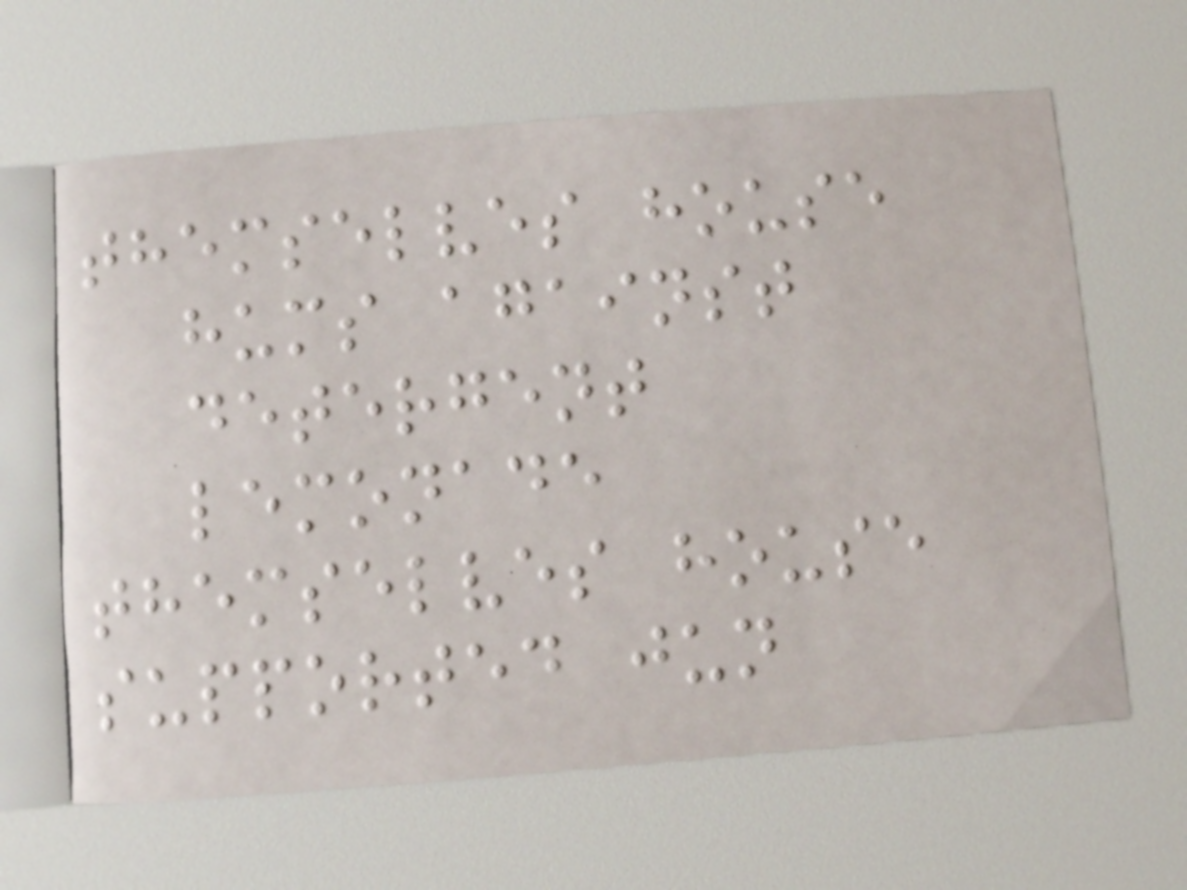themselves house
hums against
detergent
lemonade
themselves house
supported jun
